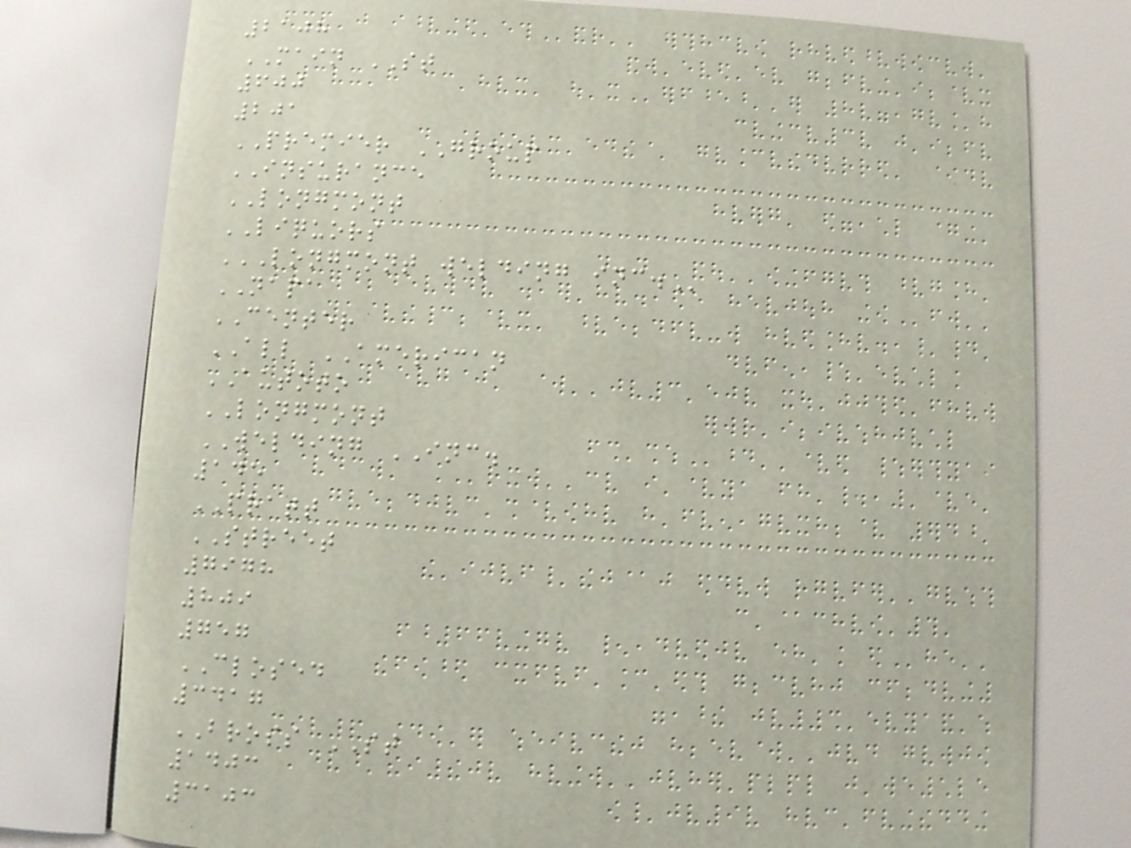2108
MAIN ST
600
201
PREMIER GROUP
INSURANCE
LONGMONT
LIQUORS
LONGMONT WELDING INC.
NAPA
CENTER
ALL AMERICAN
AUTOTO
LONGMONT
WELDING INC.
145
PRATT
STREET
7978
809
757
CLOSED
3417
BROSS ST
1403
3103
